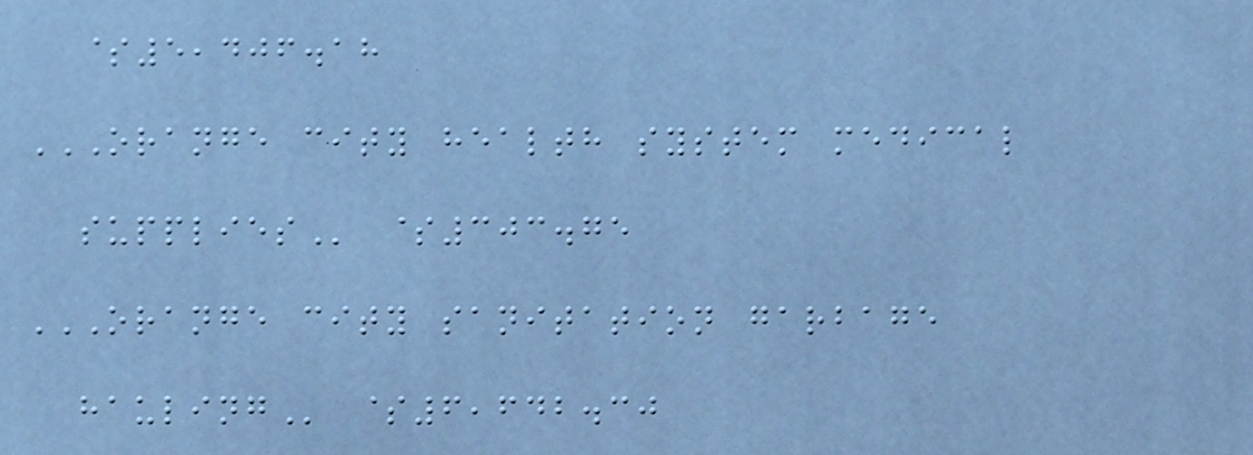$5,406.18
ORANGE CITY HEALTH SYSTEM MEDICAL
SUPPLIES $303.75
ORANGE CITY SANITATION GARBAGE
HAULING $6,642.30
